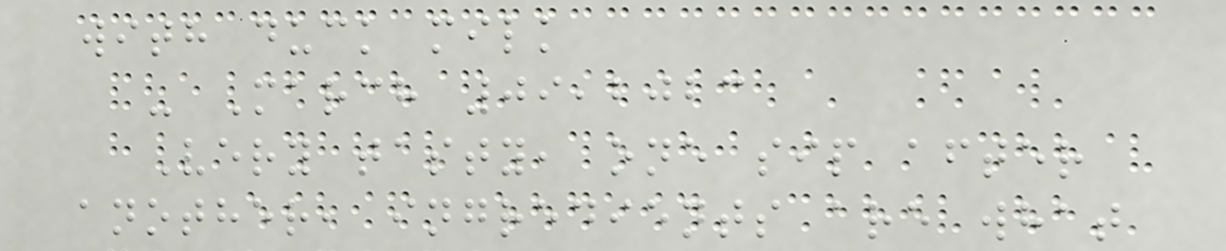with duck milk
- March 09,2023
Very tasty, one sip after
another, ingredients are what
